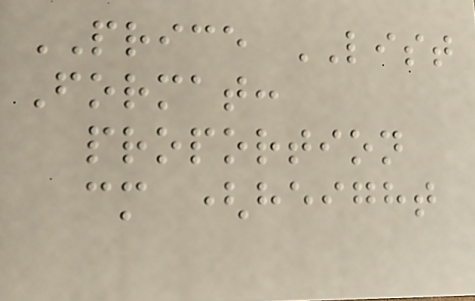PRICE LIST
Format:
proportion
cm (height
